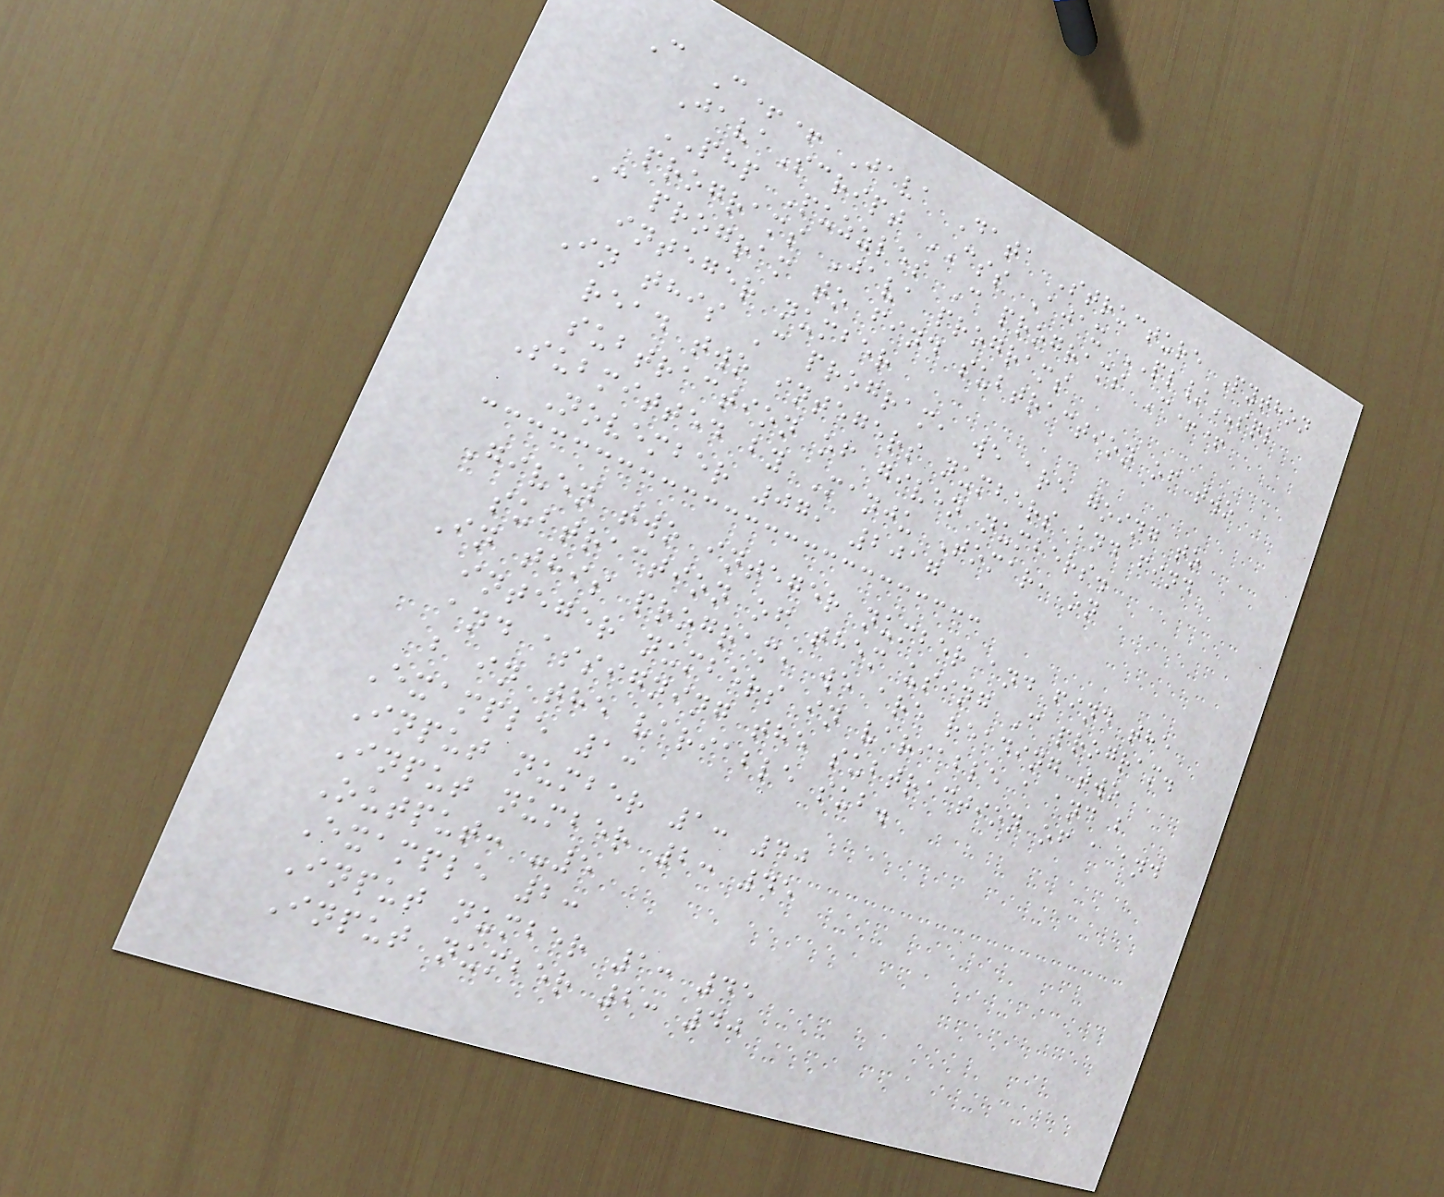C C++ Java Data Structure Python
JavaScript CSS Ajax PL/SQL
PHP Puzzles C programs C++
programs Java programs
C program to find subtraction of two
integer number
In this C program, we are going to
read two integers numbers and find
subtraction of given numbers.
Submitted by Manju Tomar, on
November 07, 2017
Given two integer number and find the
subtraction of them using C program.
In this program, we are reading two
integer numbers in variable a and b
and assigning the subtraction of a and
b in the variable sub.
Example 1:
Input number 1: 40
Input number 2: 45
Output: -5
Example 2:
Input number 1: 45
Input number 2: 40
